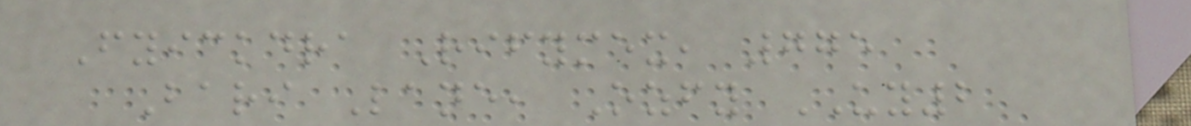Fyickdra Rifymex, 775
Bari Lane, Ozfy UY2
